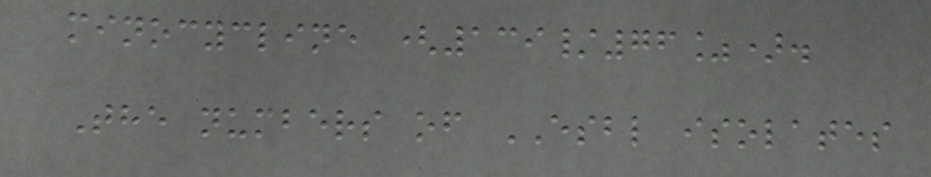minocycline (139/76%).
The numbers of ESBL isolates
